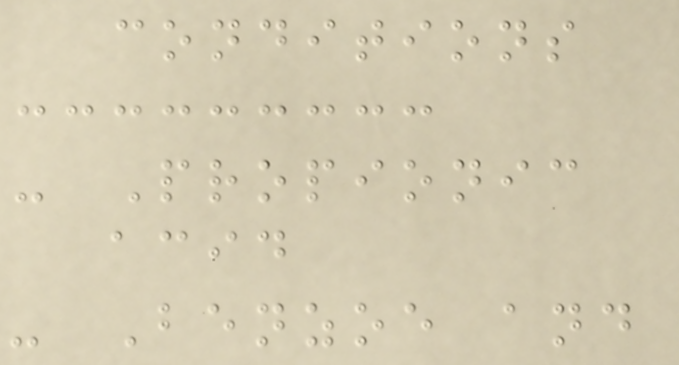conditions
- Propionic
acid
- Benzoe and
